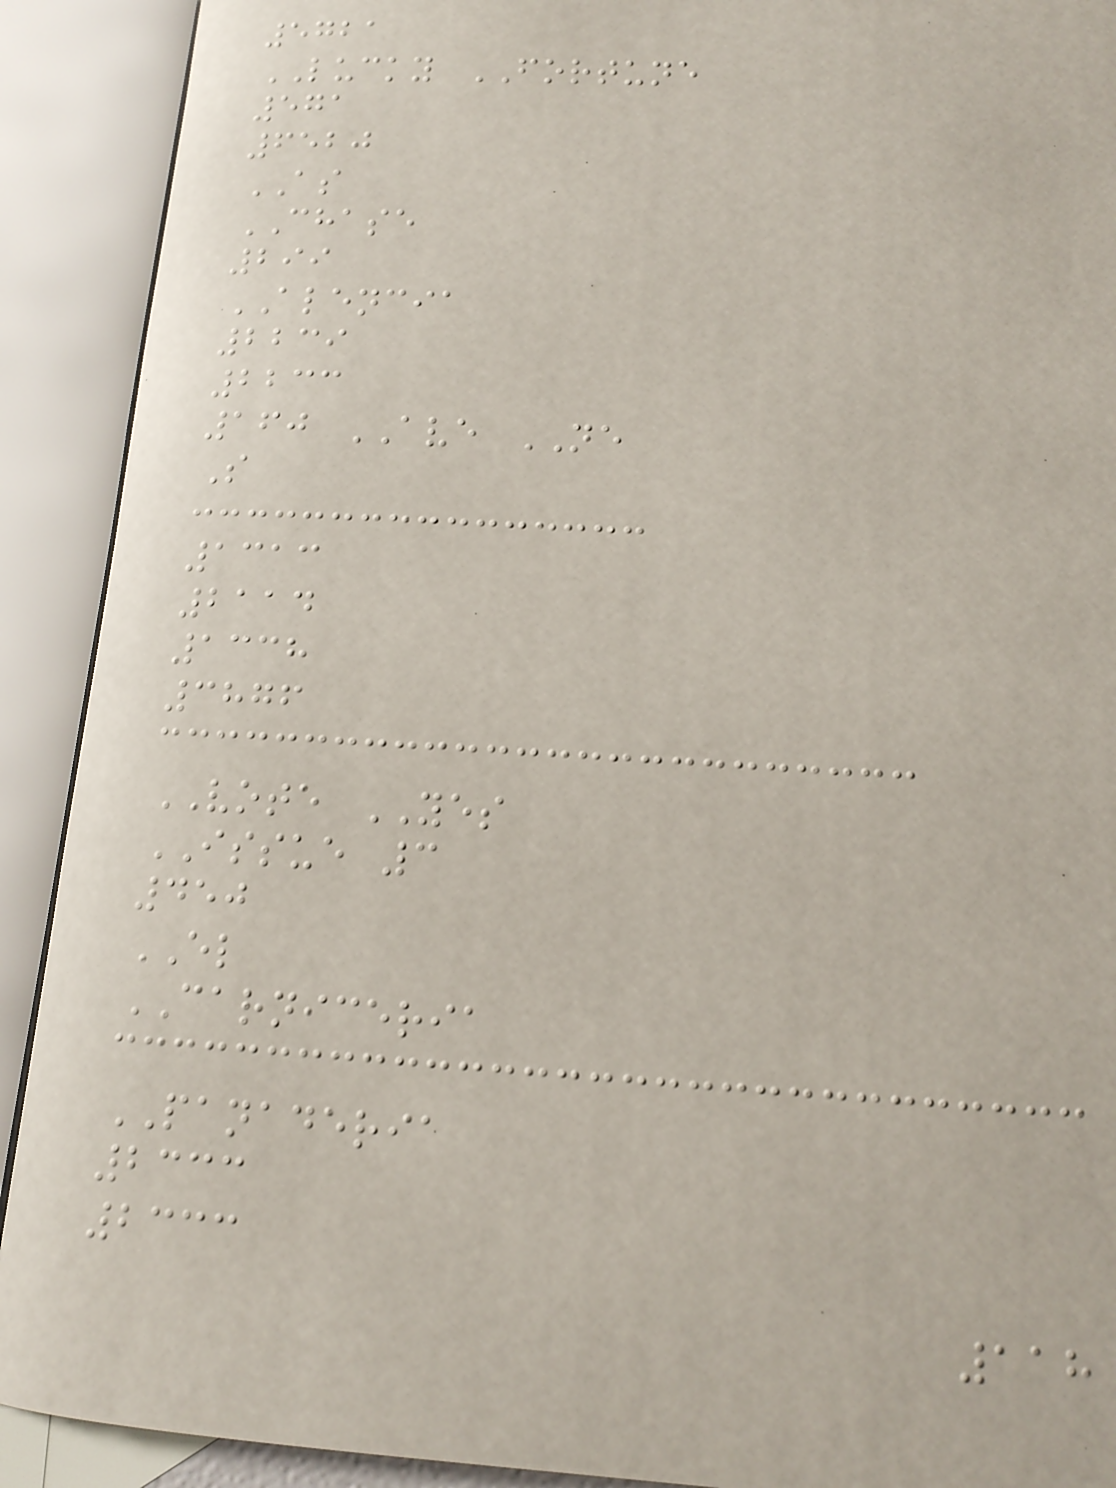5721
LUCKY FORTUNE
571
6520
AS
CHASE
299
ALENCIA
2239
2233
160 AVE NE
S
1313
2114
1338
3876
VOTE YES
ISSUE 3
450
EL
CARNICERIA
PANADERIA
2333
2333
118
